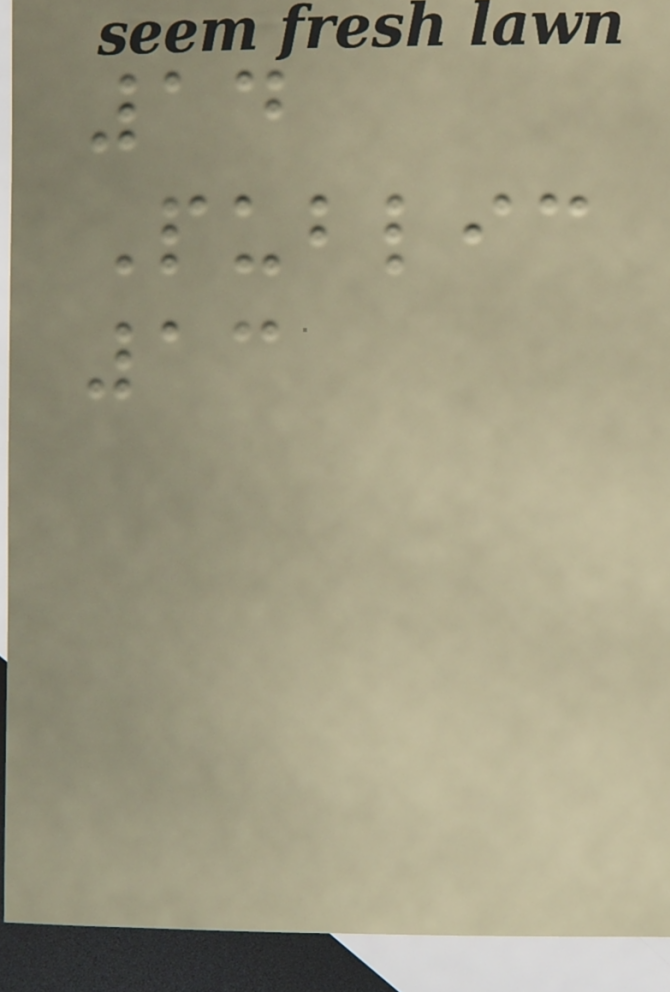14
Public
13
